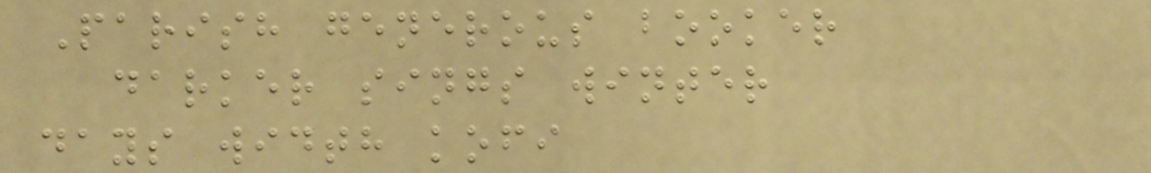Parish generous booker
darker sings winter
days width kofi
